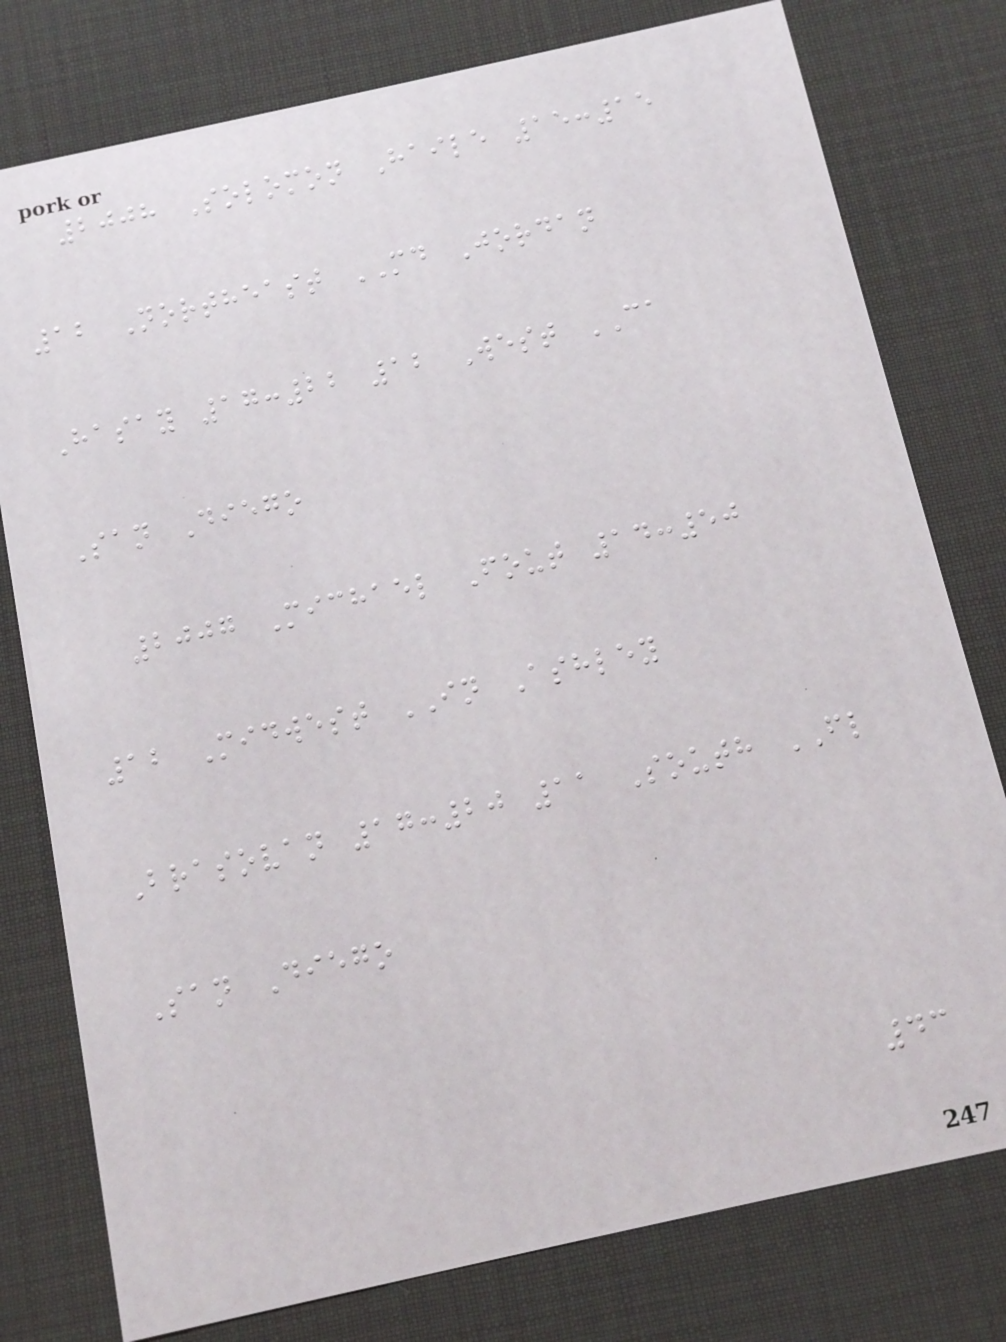2008 Solomon Haile 15:15
12 Northeast MD Jordan
Hasay 17:22 12 West CA
San Diego
2007 Michael Fout 14:50
12 Midwest IN Ashley
Brasovan 17:20 11 South FL
San Diego
43
